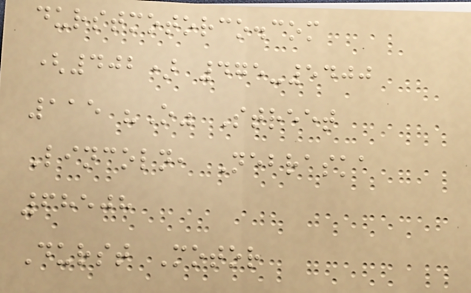durstmotorco.com
(402) 475-5400
115 "O" Street
Lincoln, Nebraska
68508
Durst Motor
